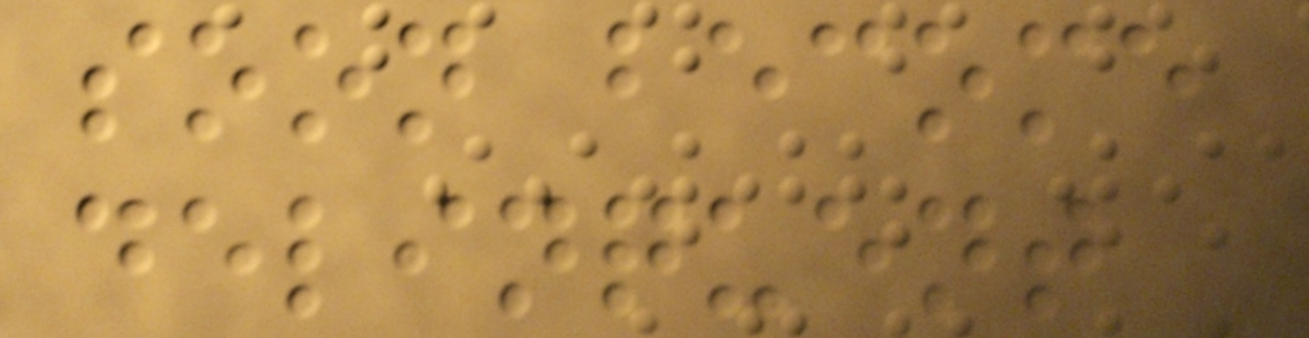soon become
delinquent
